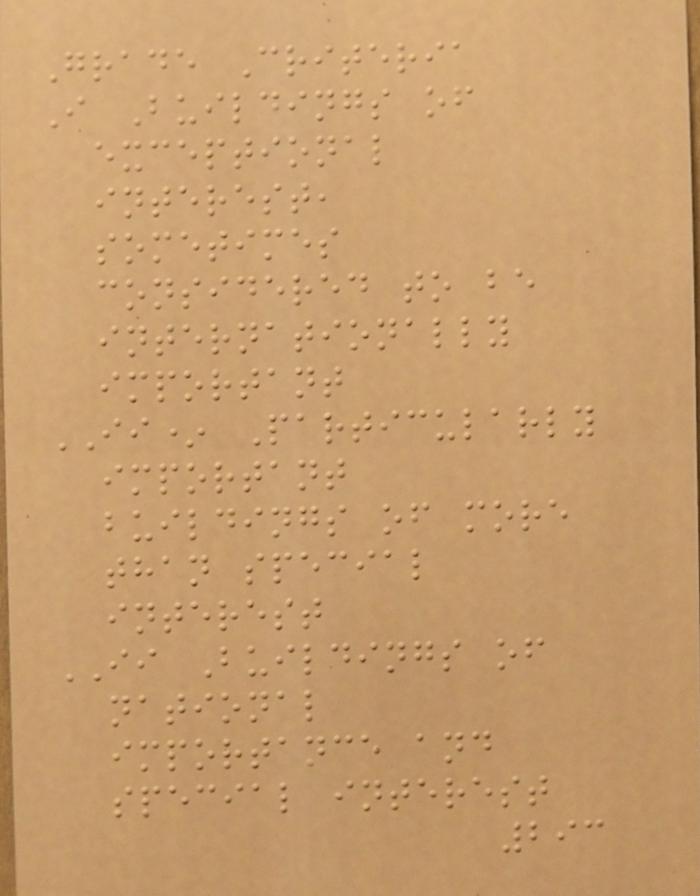Grade Criteria
I Buildings of
exceptional
interest,
sometimes
considered to be
internationally
important
II* Particularly
important
buildings of more
than special
interest
II Buildings of
national
importance and
special interest
293
